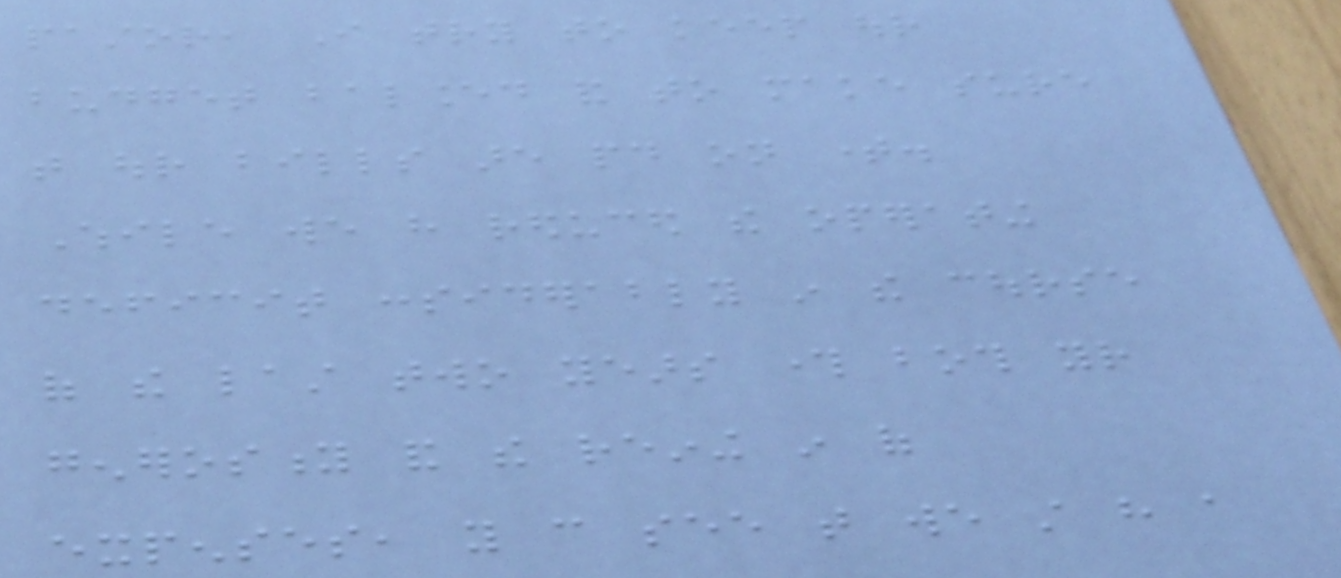pastor, I try to keep our
budget balanced and to make sure
that our bills are paid on time.
While we have reduced the operating
deficit considerably in the course
of the last two years through both your
generosity and the reining in of
expenses, you can see that we still have a
